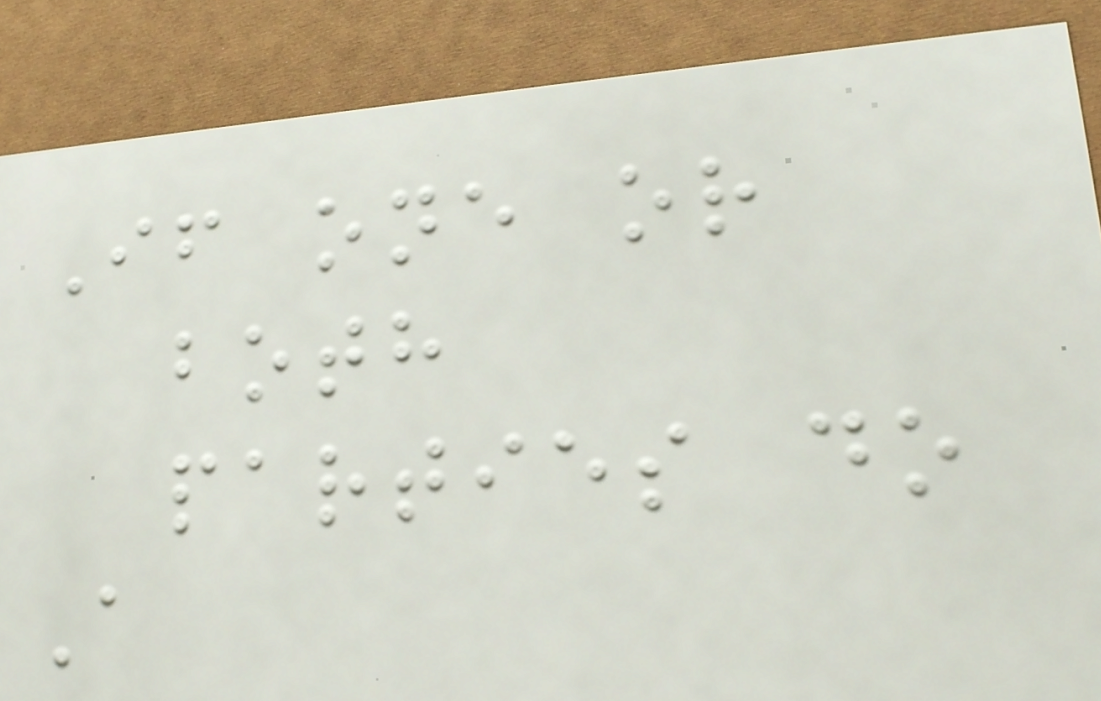If one or
both
parties do
A
